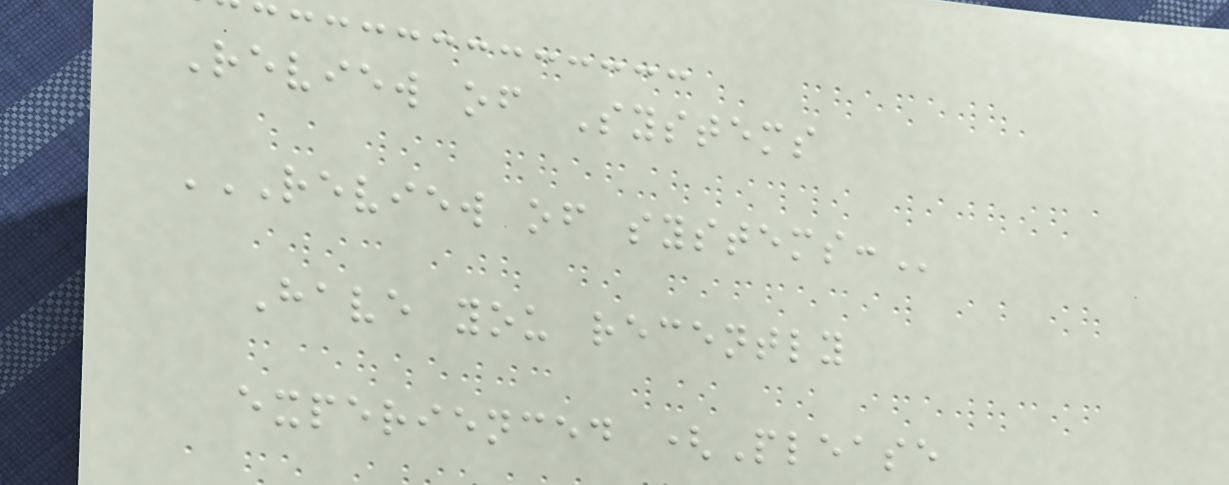Review of Systems
REVIEW OF SYSTEMS:
Have you recently
experienced (Please
